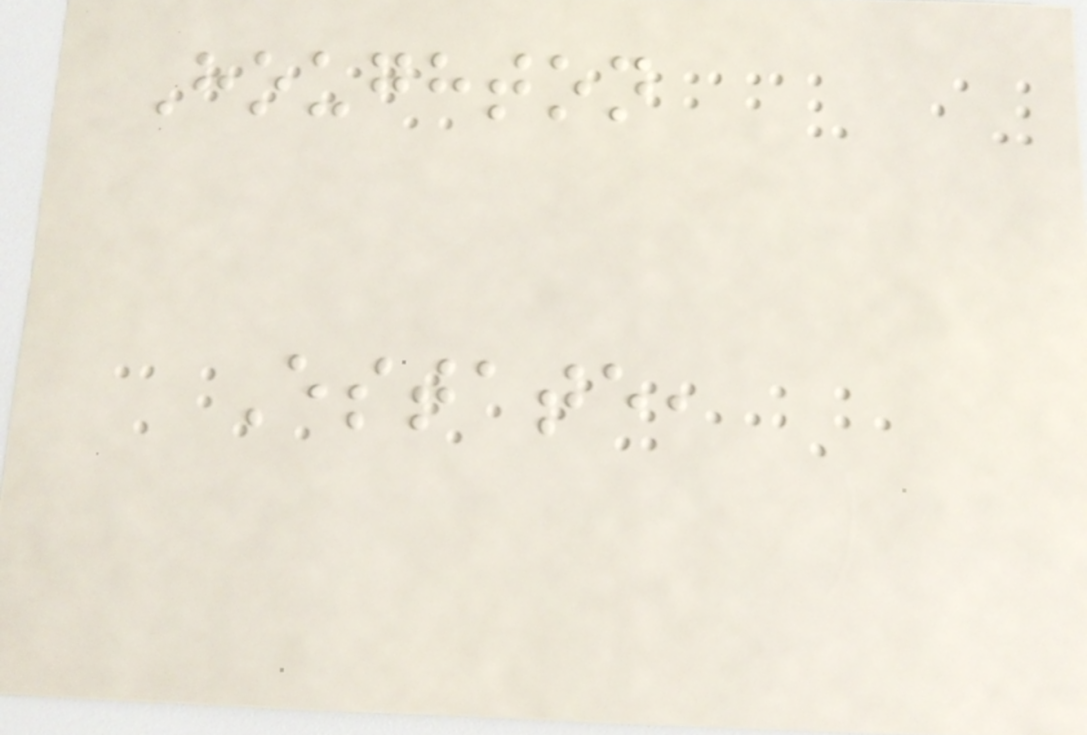Houghton
Estate,
